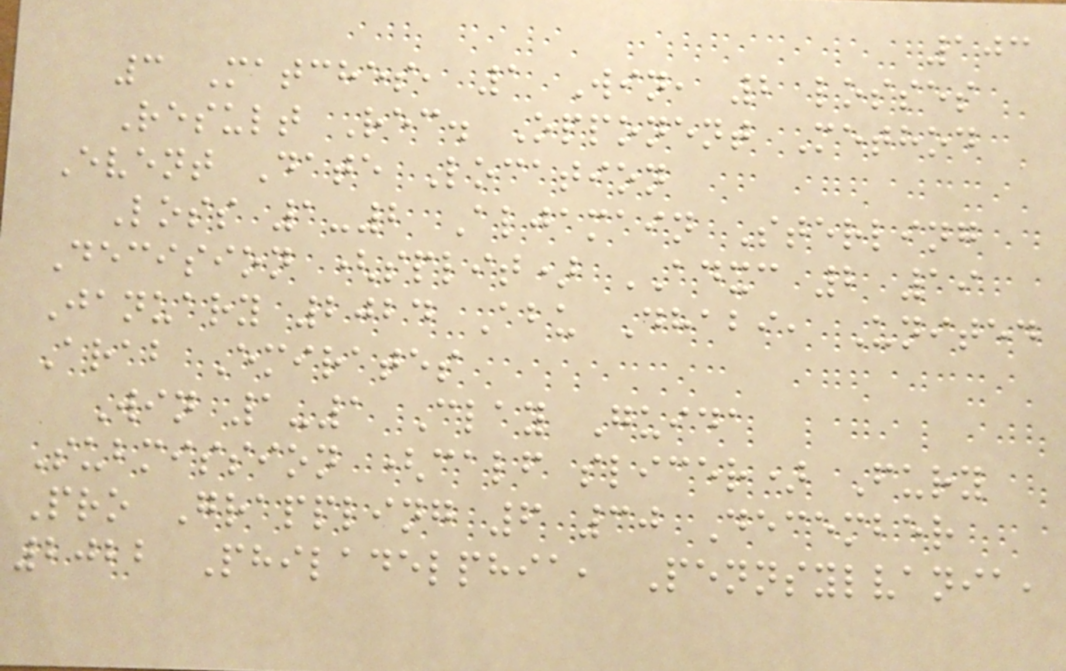103
3 Matches, 1 Win, 2 losses
Result Rec. Opponent Method
Event Date Location
Loss 1-2 Aljamain Sterling
Decision (split) ADXC 2 19
January 2024 Abu Dhabi, United
Arab Emirates
Win 1-1 Clay Guida
Submission (calf slicer) Fury
Pro Grappling 6 30 December
2022 Philadelphia, Pennsylvania,
